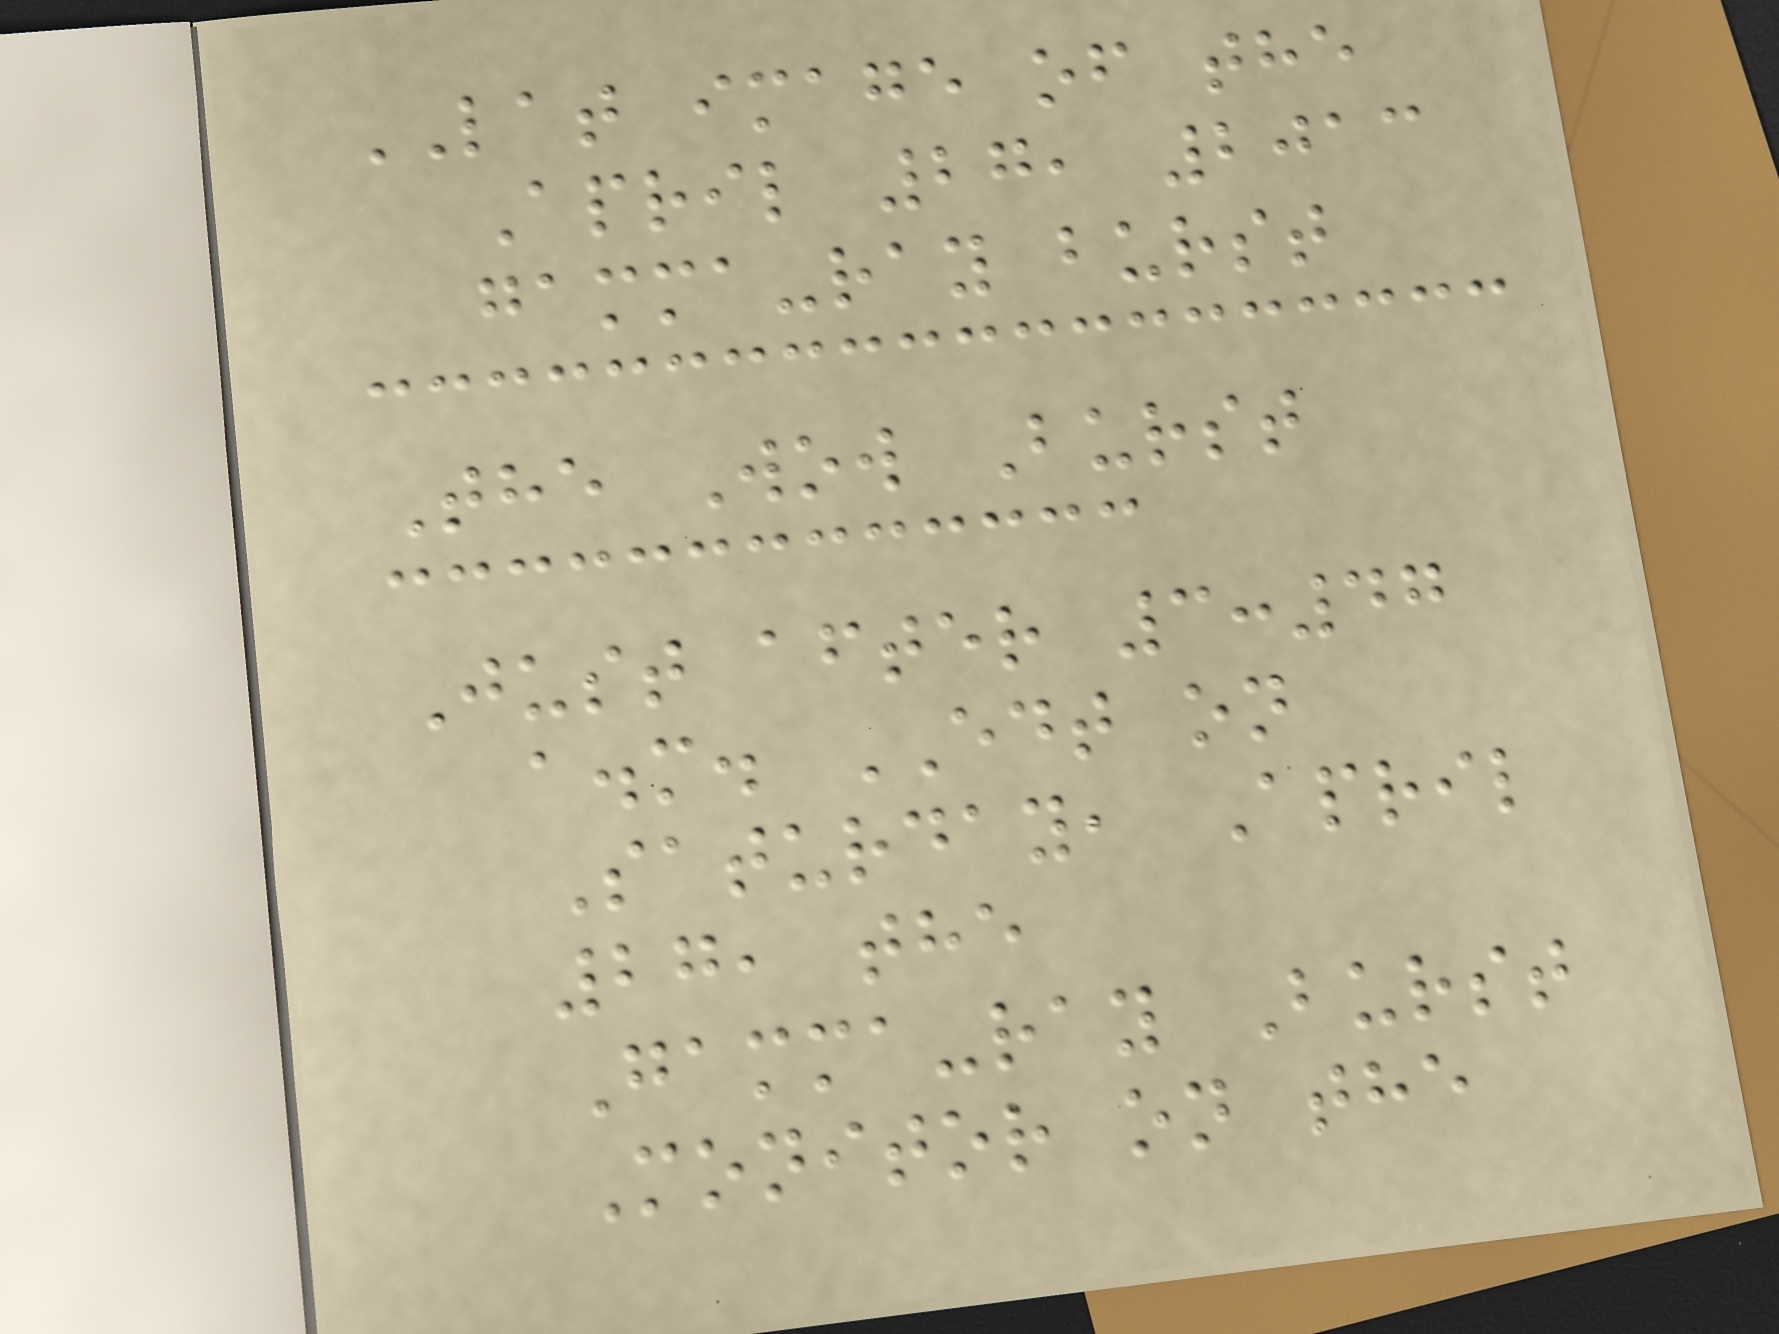LAT image of the
April 27, 2013
gamma-ray burst
The Wow Burst
Just after 3:47
a.m. EDT on
Saturday, April
27, the
Gamma-ray Burst
Monitor on the
